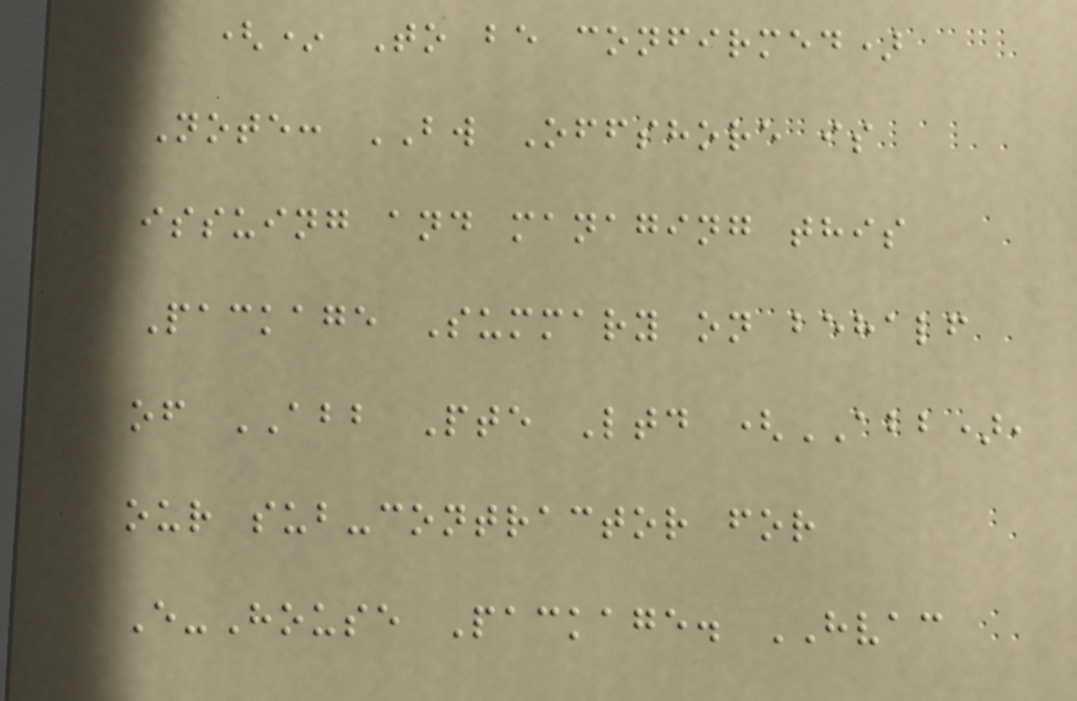(* To be confirmed)
Note: BW Offshore is
issuing and managing this
Package Summary on behalf
of ABB Pte Ltd (ABB),
our sub-contractor for
E-House Package. HVAC
